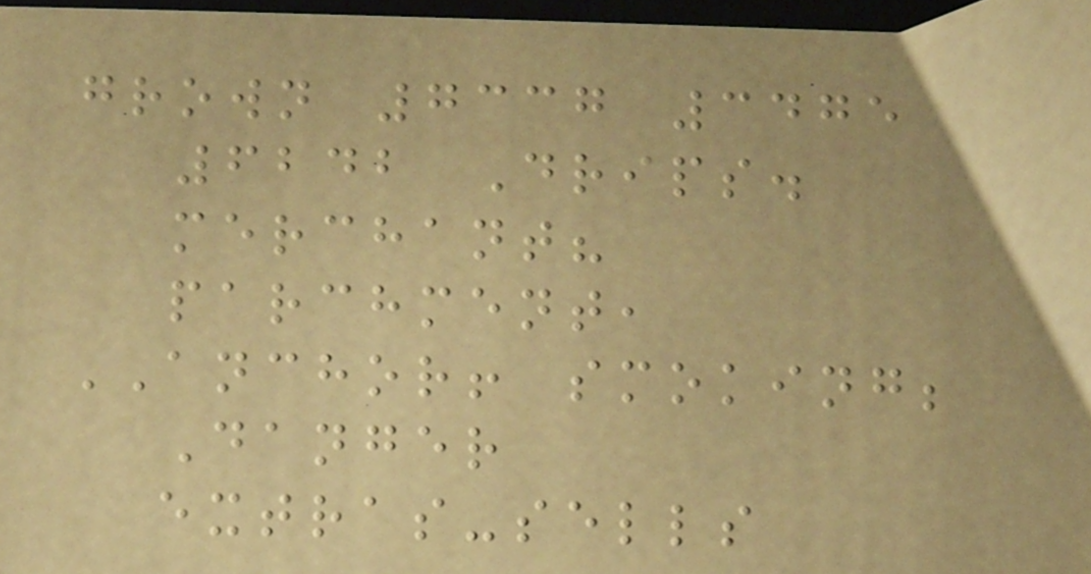grown 7337 3475
6242 Drips.
merchant?
parchment,
ANCHOR! smoking;
Danger
extras-sells
